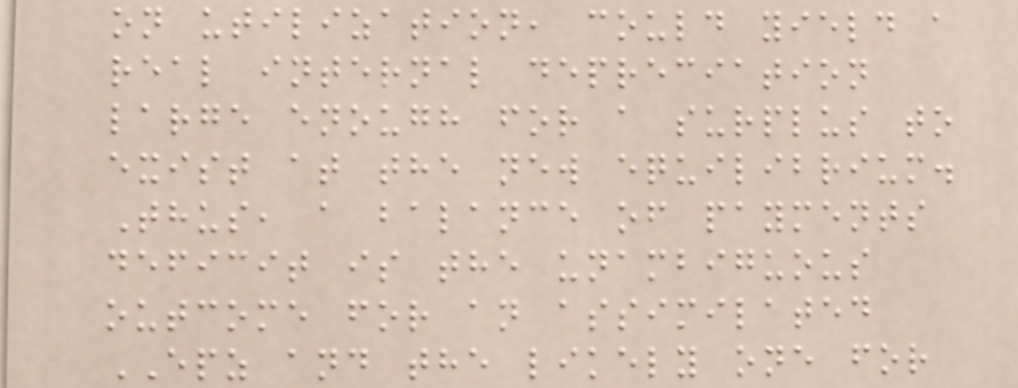on utilization, could yield a
real internal depreciation
large enough for a surplus to
exist at the new equilibrium.
Thus, a balance of payments
deficit is the unambiguous
outcome for an assimilated
EPZ and the likely one for
